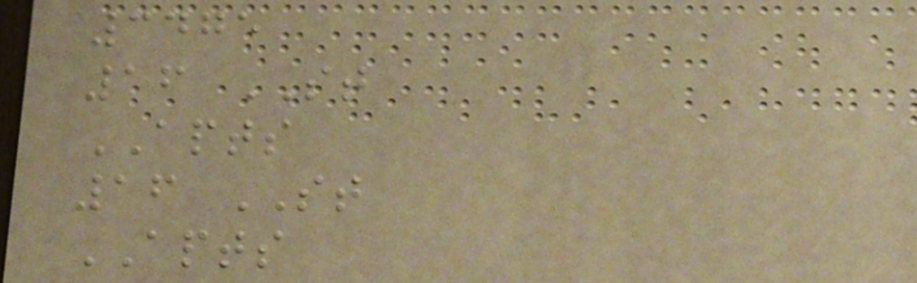3475
16 ST
APTS
16 ST
APTS
